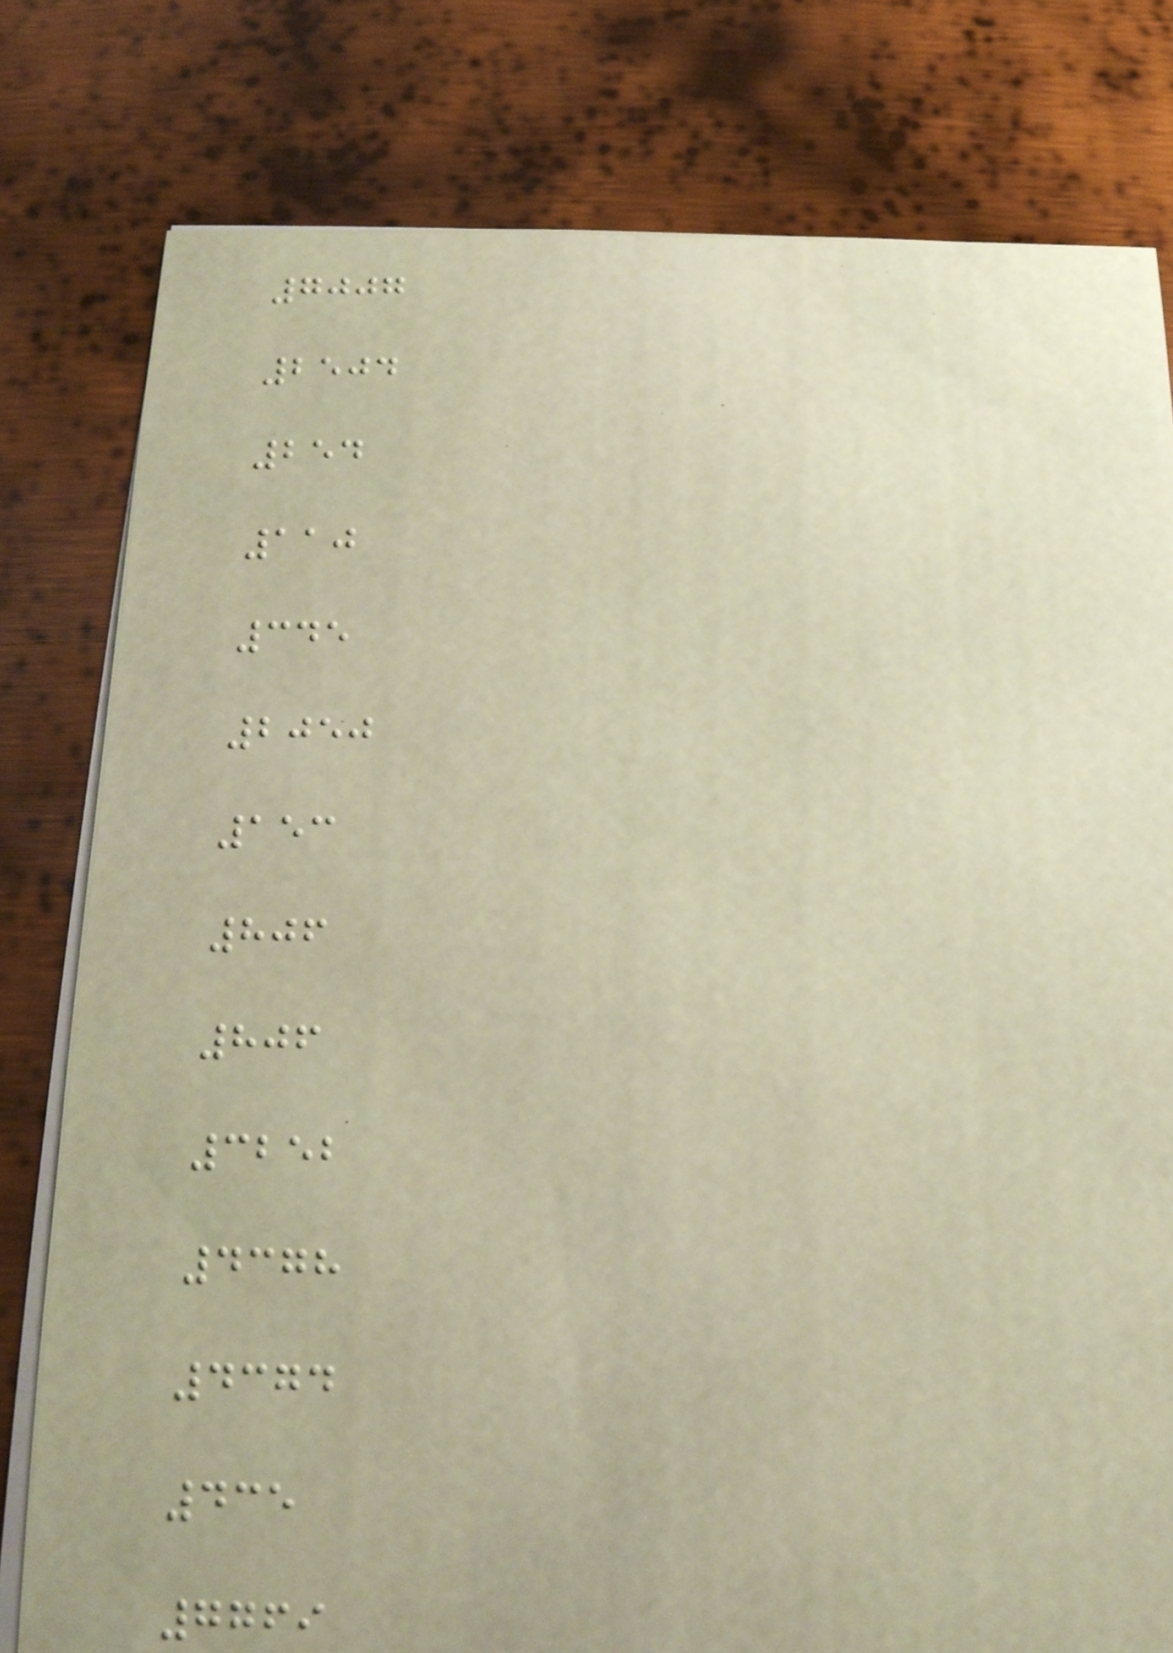7007
2504
254
110
345
2050
153
806
806
3252
4378
4374
435
7769
